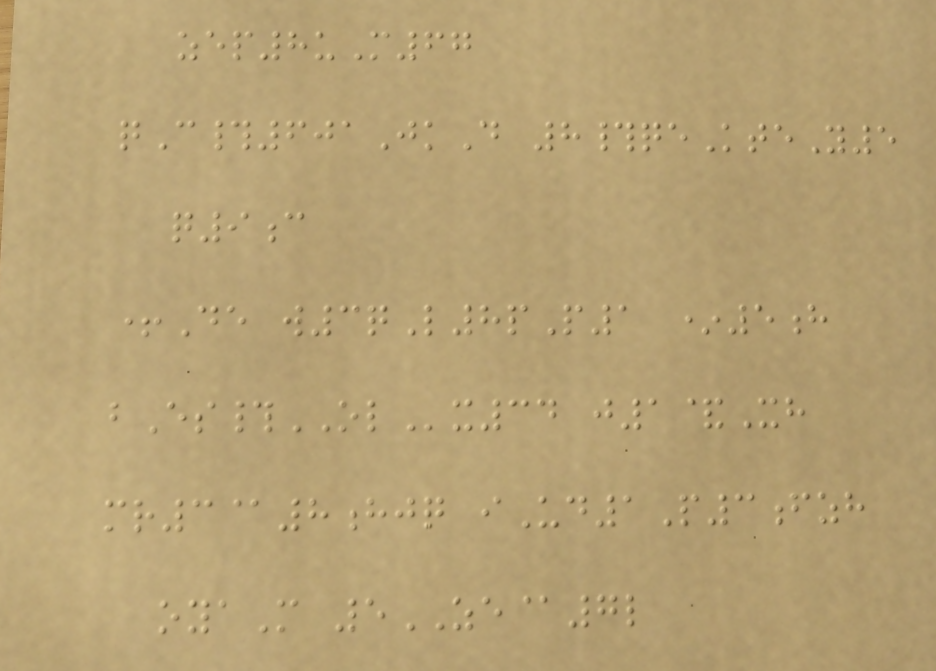zep8uM67
qC#601JkD 8#qeKteY5
q9c
+De w3qL8pP1 *5h
bEs#OLx34 j1&Xh
mr3@8hjq iUd1P3fzh
oyaM 5ZE@7l
